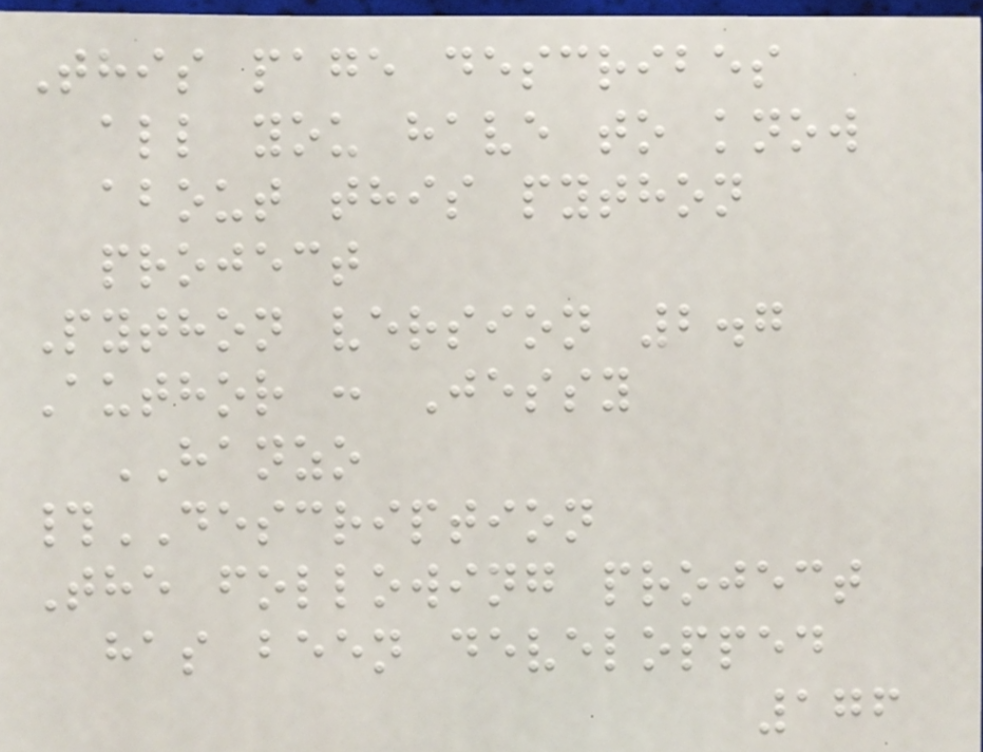This page describes
all you have to know
about this python
project
Python version 2.7
Author : Jessy
HANZO
#DESCRIPTION
The following project
has been developped
176
